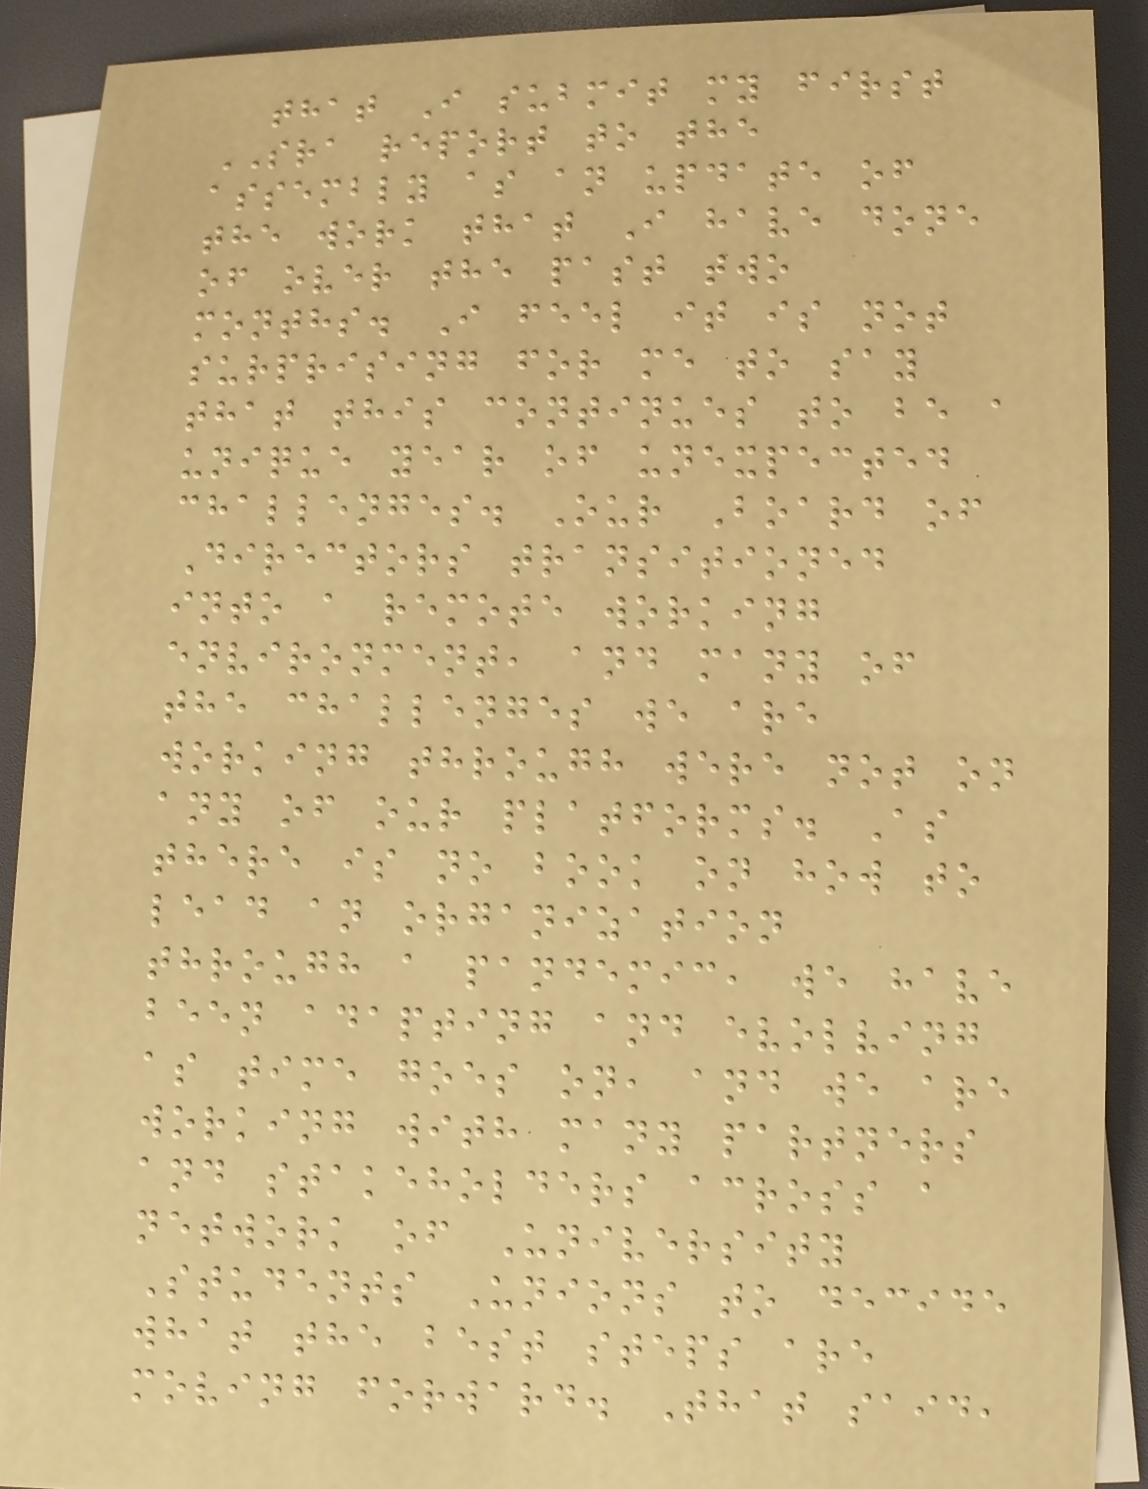that I submit my first
SRA report to the
assembly as an update of
the work that I have done
of over the past two
months. I feel it is not
surprising for me to say
that this continues to be a
unique year of unexpected
challenges. Our Board of
Directors transitioned
into a remote working
environment, and many of
the challenges we are
working through were not on
any of our platforms. As
there is no book on how to
lead an organization
through a pandemic, we have
been adapting and evolving
as time goes on, and we are
working with many partners
and stakeholders across a
network of University
Students Unions to decide
what the best steps are
moving forward. That said,
